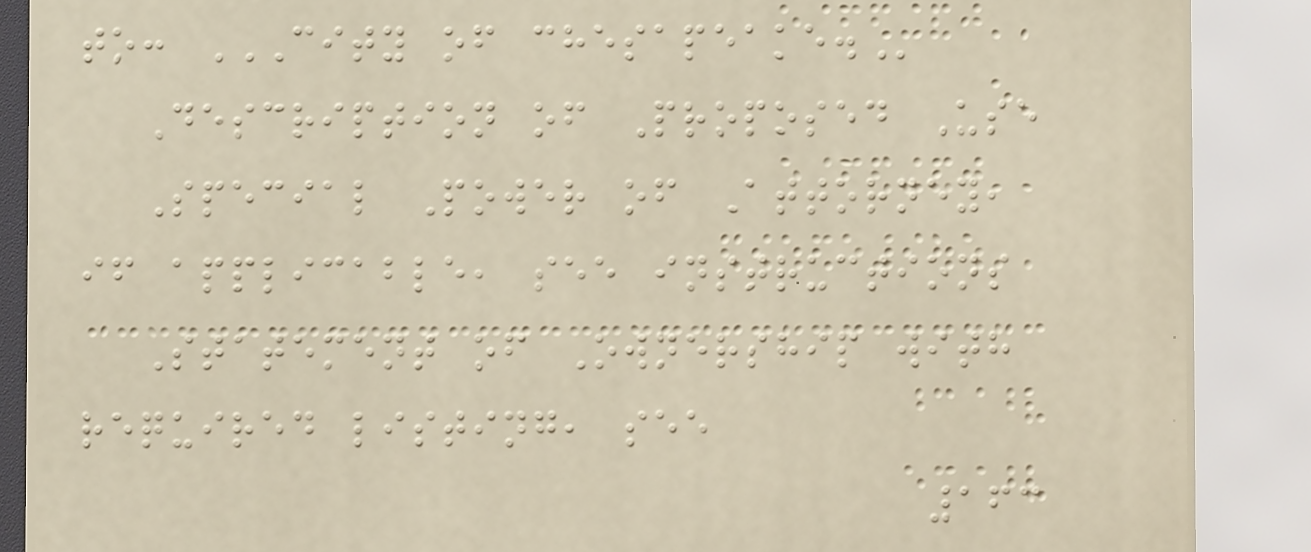to: CITY OF CHESAPEAKE.
Description of Proposed Use
Special Power of Attorney,
if applicable, see instructions
Statement of Ownership with
required listing, see
163
